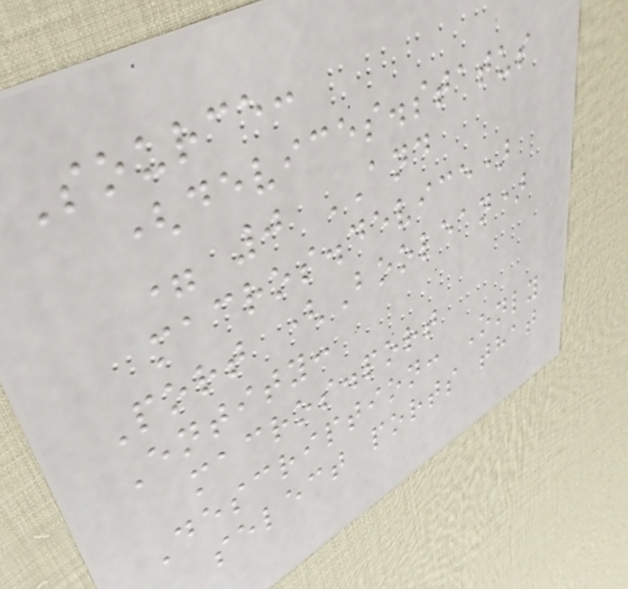Source:
(devices.status
= 0 AND
macros.device)
Port (Boolean)
Entity:
macros.port
Description: Only
select ports that
